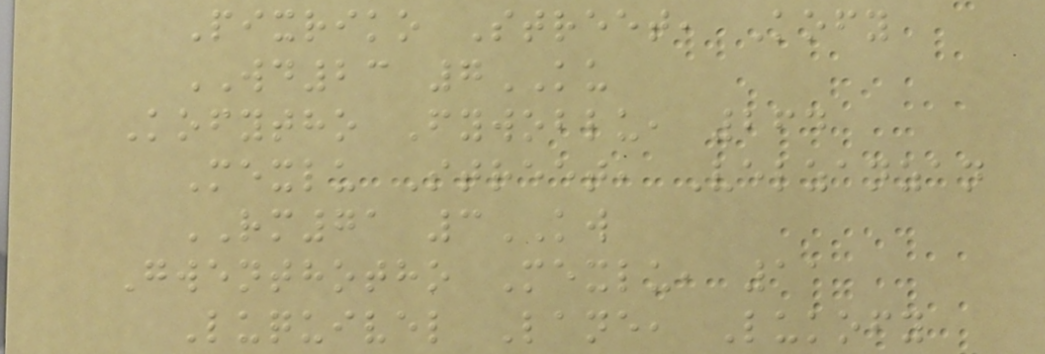Pixriko Street, Kofy
WD23 7KU
Kofytho Fywoblu, 264
Mexlu Street, Velzanzan
RM71 3KW
Gwenthotho Mexlu, 11
Luquivel Lane, Lukofy
